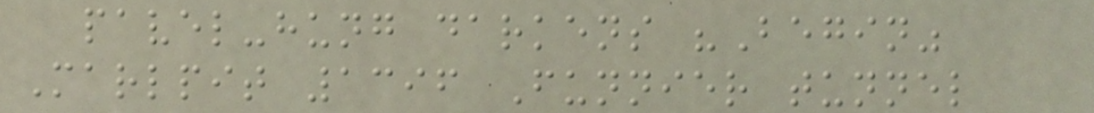pavel-hung darkens "Begin"
Marlpit 1396 Funnier tunnel
